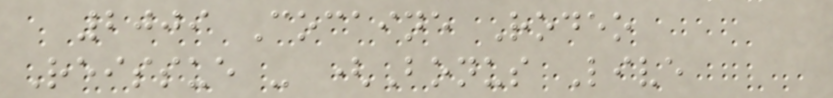2009 Cocaine Rodeo
Reissue - (Bonus Live
